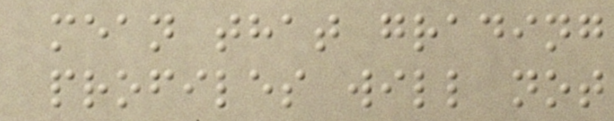mean that grading
profiles will not
